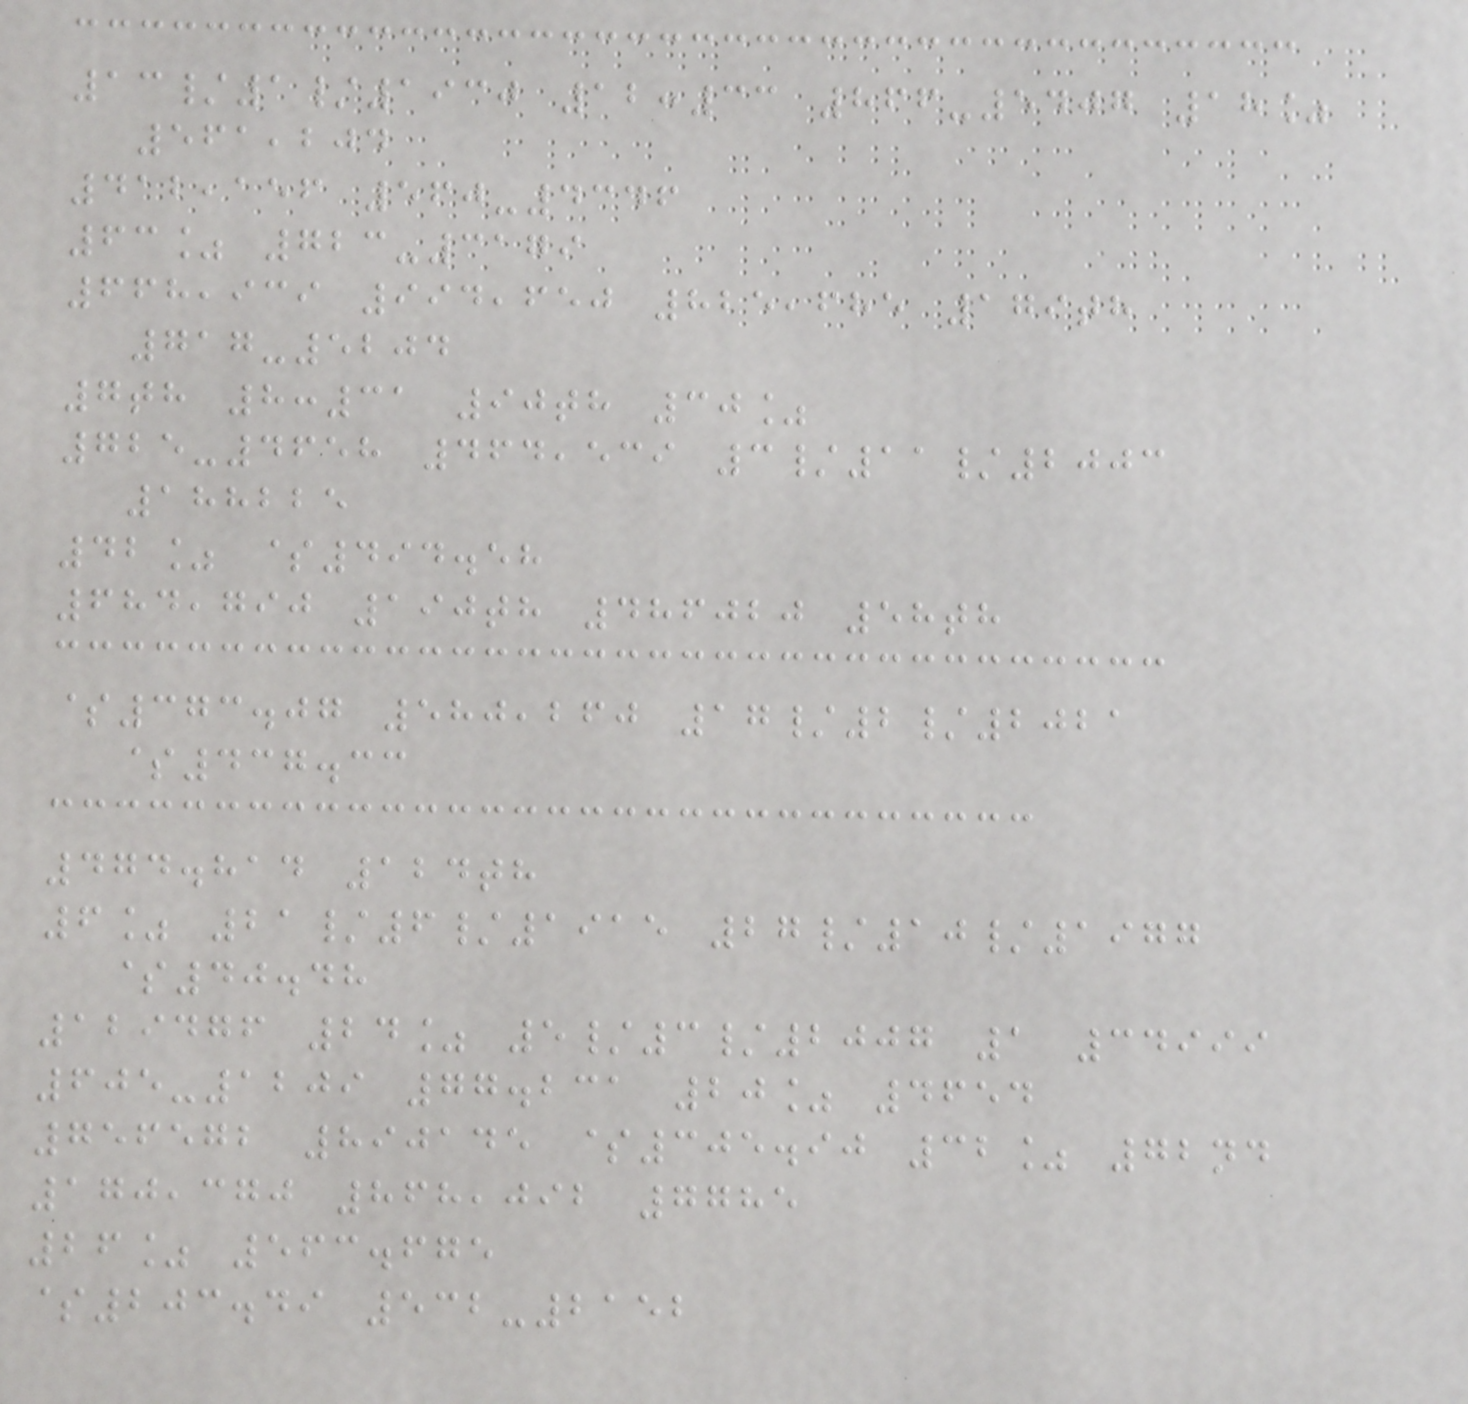13/1/1930 12:33 866-5407 18%
561,204
412,156 560-4346
63% 723-3179
668,939 994,650 825,685 179th
717-5204
7th 8:31 90th 30%
725-4658 464,539 3/11/2003
188225
42% $494.58
684,790 190th 486020 58th
$373.07 580,260 17/2/2021
$437.33
474.814 124th
6% 21/6/1915 27/10/1977
$40.48
129476 24% 5/3/2007 1 34999
605-1209 77.231 20% 4654
756572 890145 $305.90 32% 72nd
170,370 868,092 7785
26% 563.675
$203.49 532-2152
